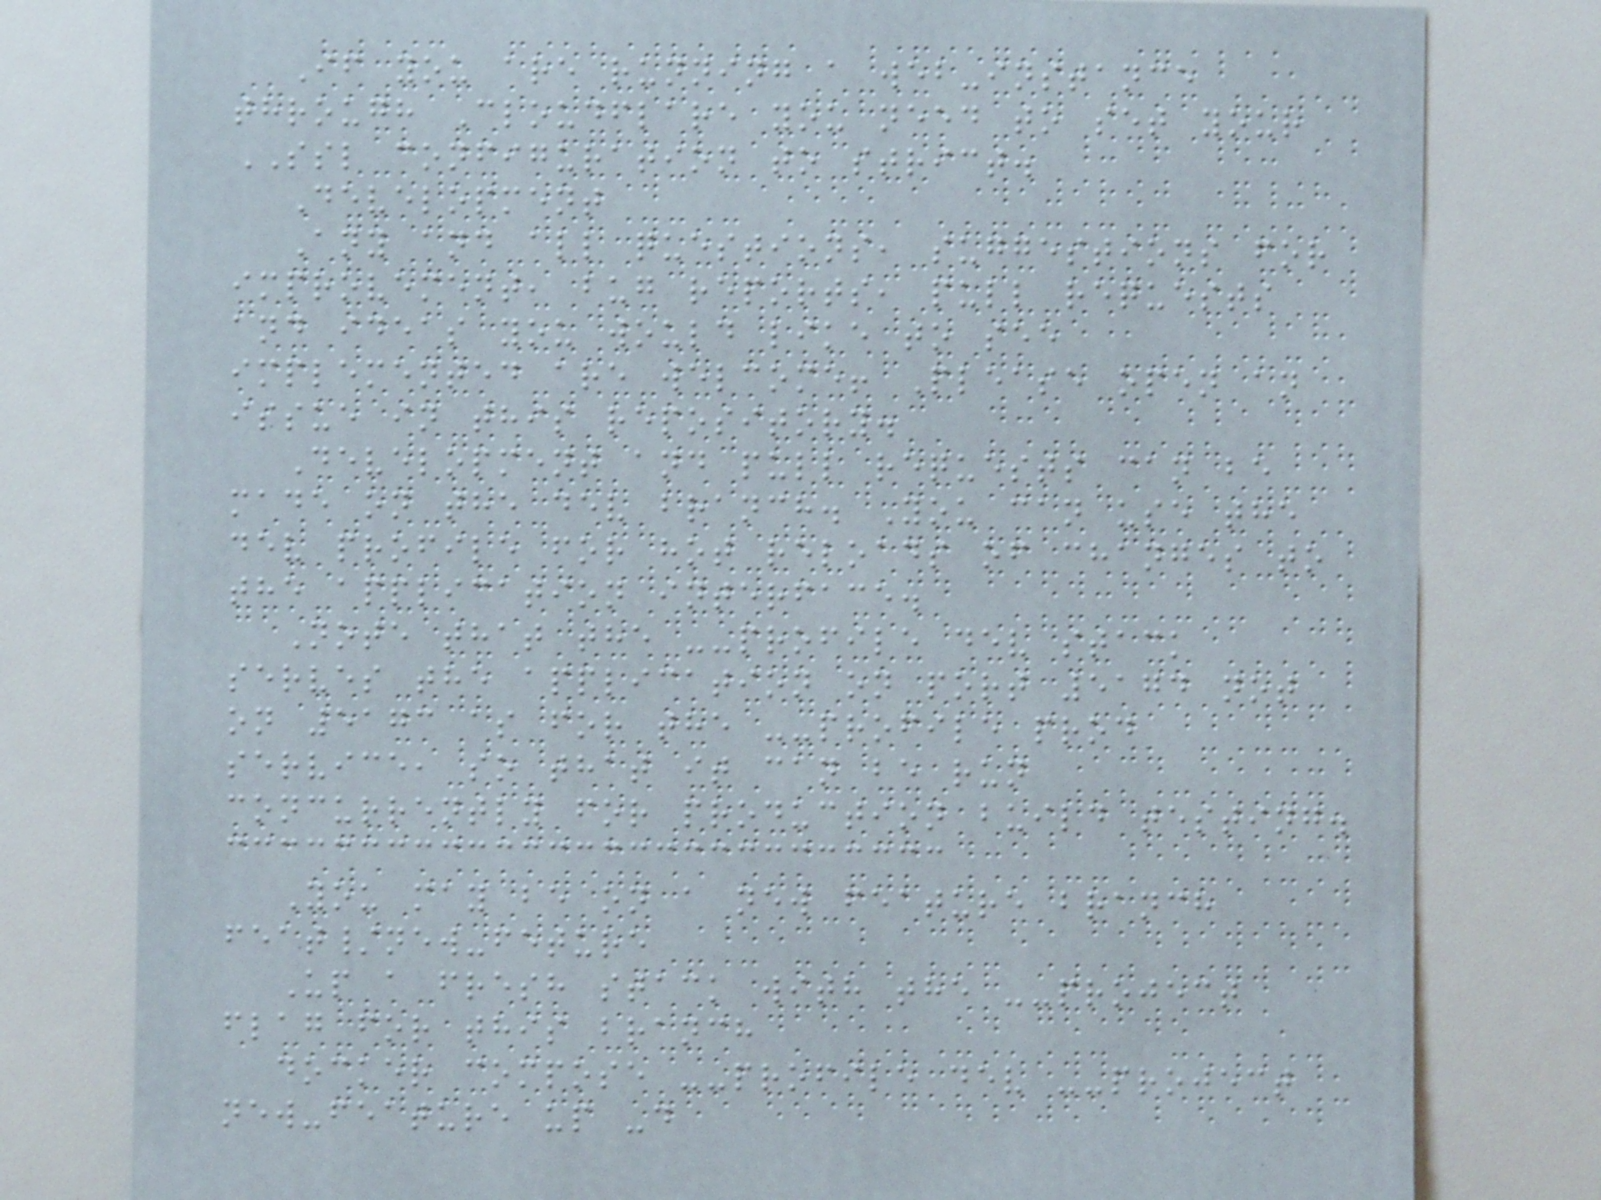If you are running a web-instance
through Cloudflare you need to set your
SSL configuration to strict.
Development
Any and all questions, suggestions for
improvement, bug reports, pull requests
and ideas you would like to see
implemented are welcome! Please open an
issue in this repository.
Development and pull requests can be
made on the dev branch. You can use the
dev profile for hot reloads of changes to
the application interface.
Note that the --profile dev stack
serves the application on port 5174 not
on 5173 as for the --profile prod
service, so that it can be run
concurrently for production build testing.
You may be on a new feature branch
feat/new-feture
Up a fresh stack with the --project
flag for this branch
docker compose --profile dev --project
new-feature up -d
